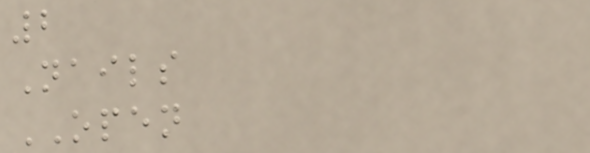2
Nails
OPEN
